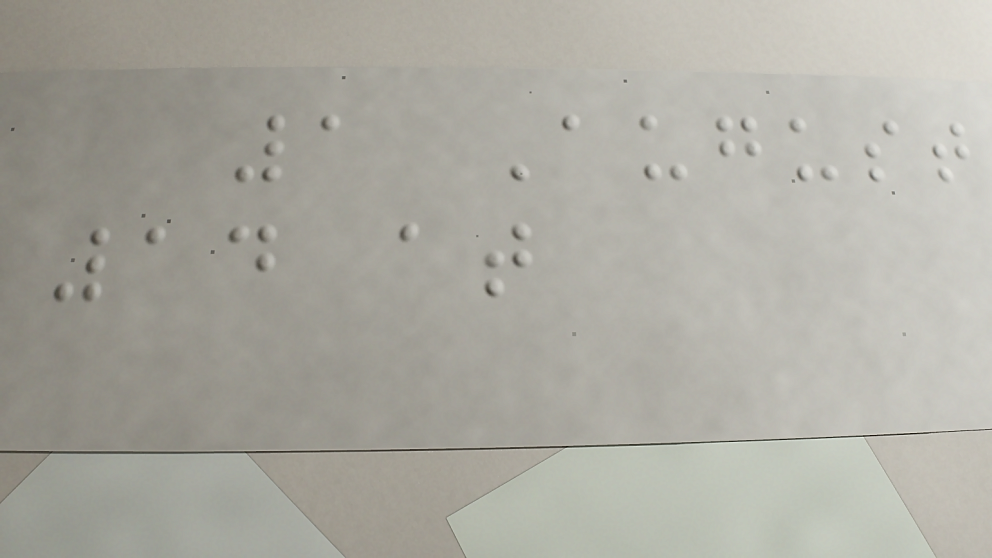1 August
14 at
